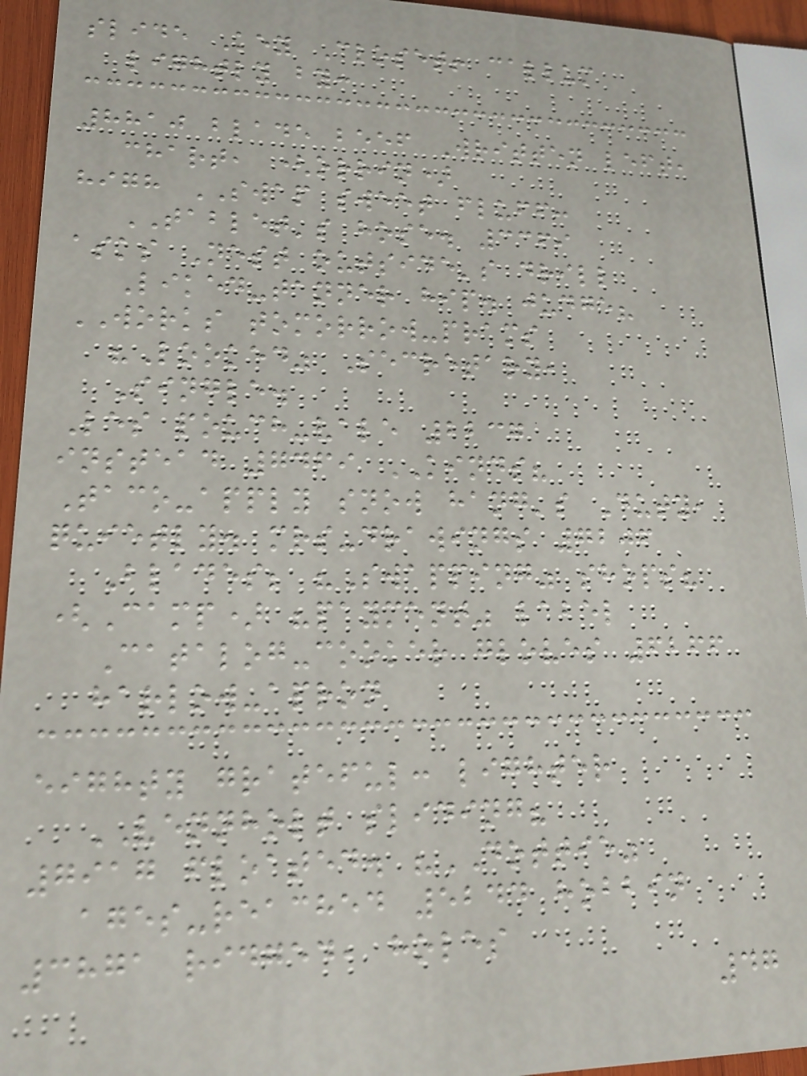slide Key Closet! callum
lightly by:
8810 blade beef Written left,
chart, (orrin)
high SWAP sweet fluff:
TABLET's hose. 3369
asks Nest outside's drill
Liked-tanner hip. judge?
WORKS tomorrow-prams
"Looked" Secretary,
Single.
Les pouch-vale 2237
instead 7469 KINDS?
Taco-apply snow hang's Duty,
quietly. mrs-drawings 7206
Blades; "Swapping" shops?
(Camp) "payment" label
Catalog-cooker gloves 6266
harlow-apron
eighty grateful: lighter
VENNHOLT sliding?
7917 floated. "DOTTIE"
ages-reached 5244 hobbin
3871 ridged, holes
47
